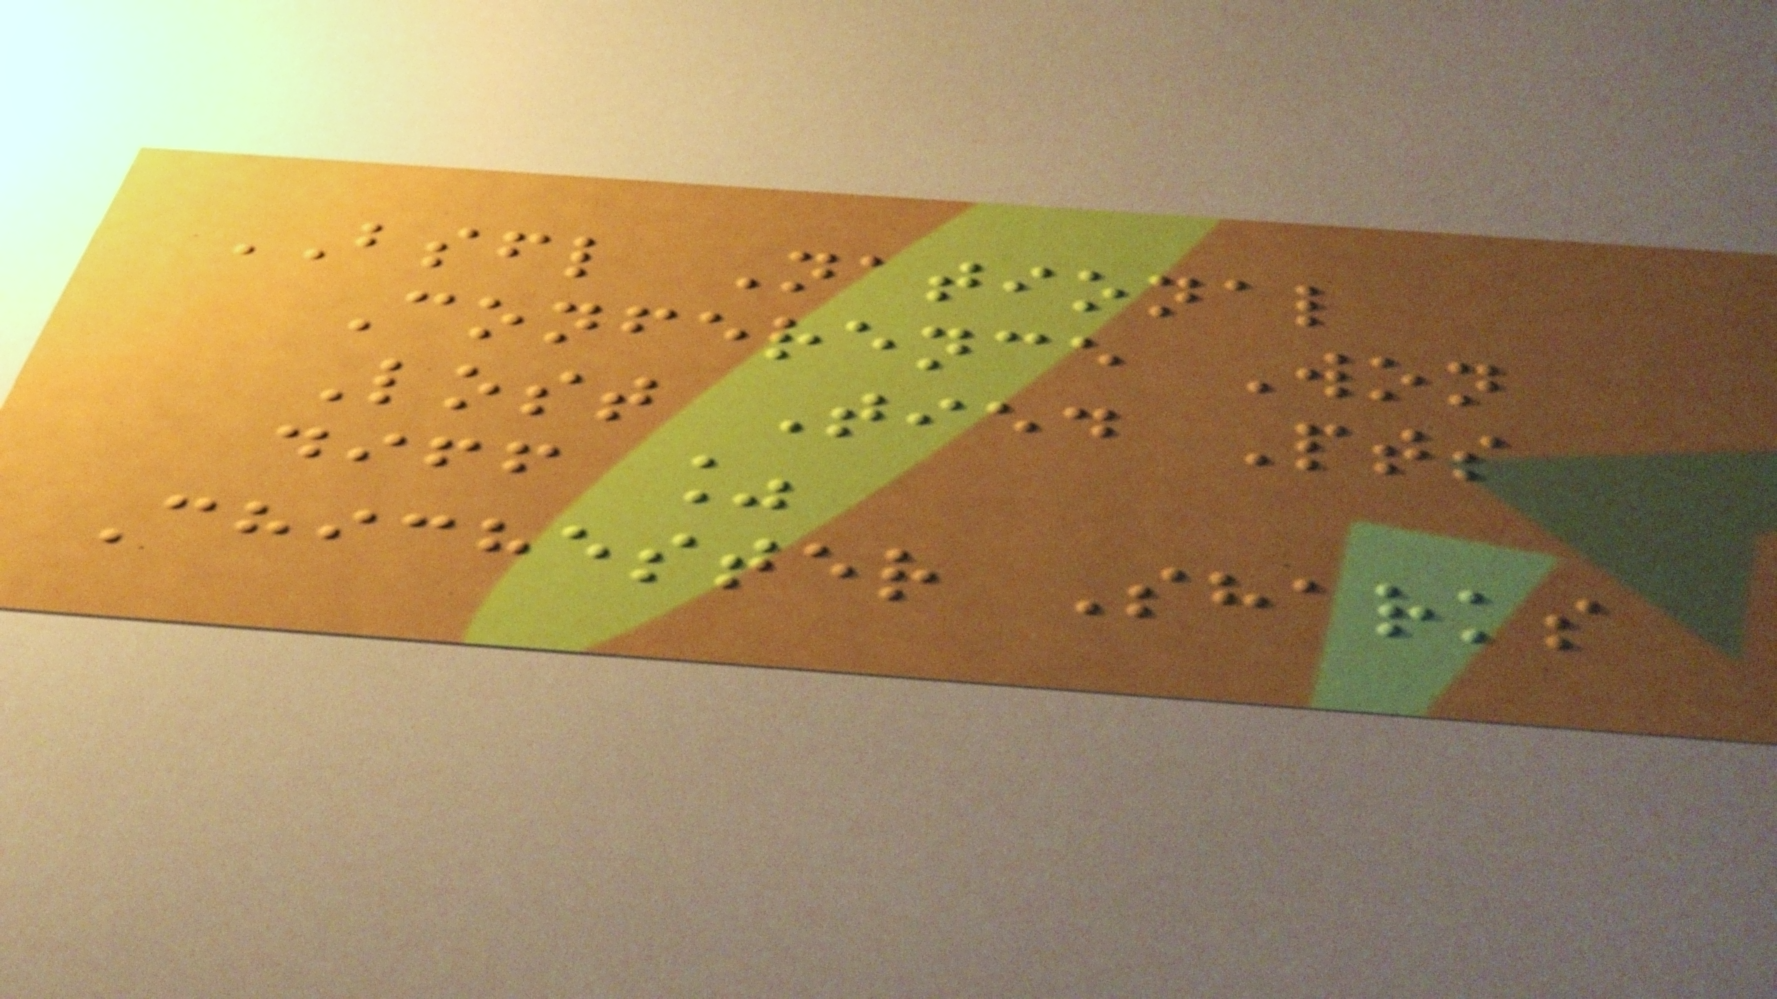BSFL National
Conference Won
Lost Tied Pts
diff %
Chichester Sharks
